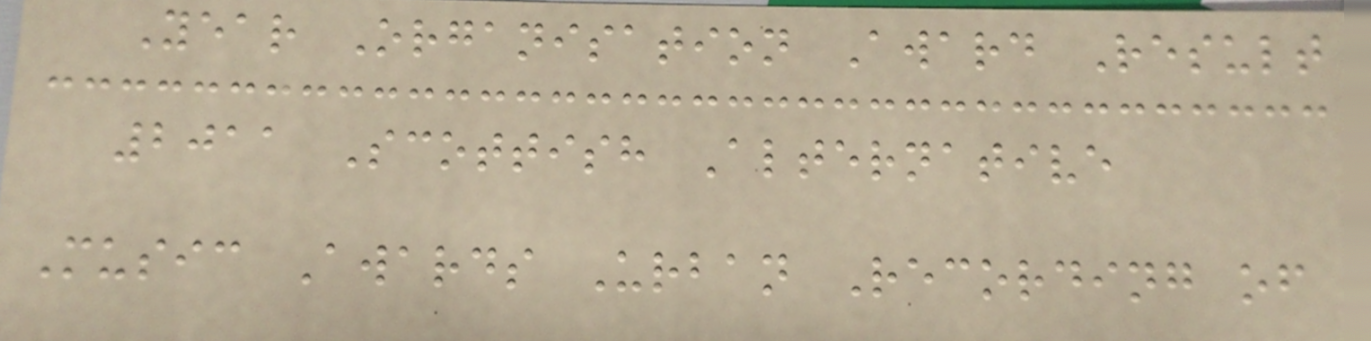Year Organisation Award Result
2011 Scottish Alternative
Music Awards Urban Recording of
